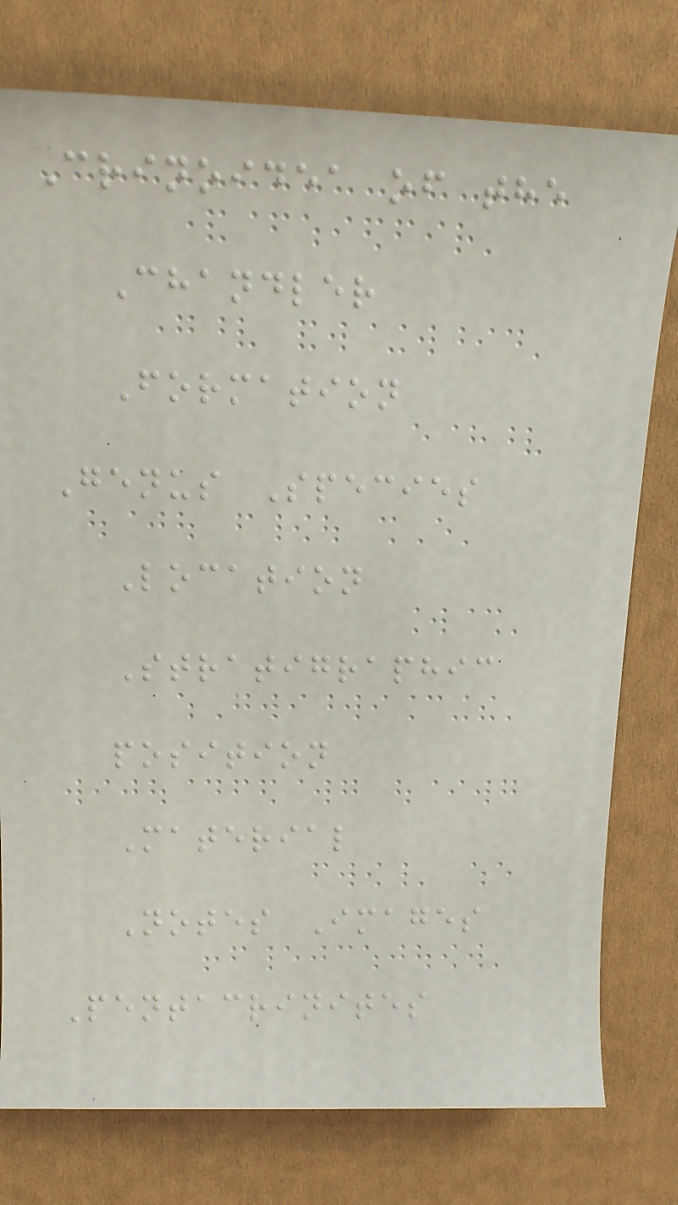Crinoidea of the
Chandler
Formation
Genus Species
Location
Stratigraphic
position
Material
Notes Images
Pentacrinites
